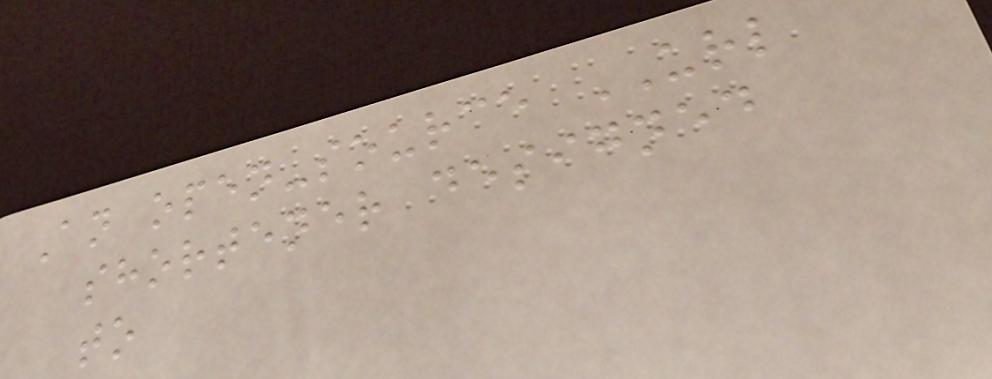An open-source URL
shortener designed
to
